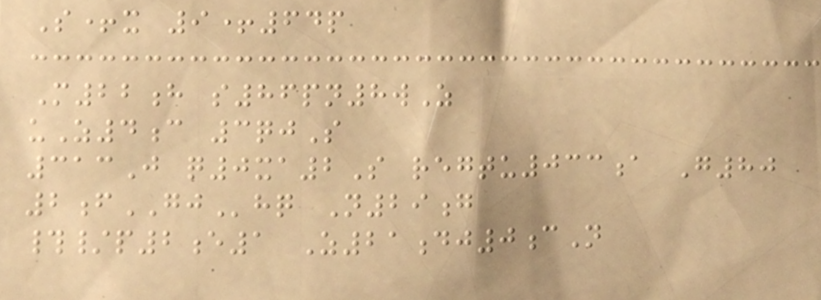S+x 9+64p
M22h s86pn8wZ
uZ4c 3qjS
313J q0xa2S regtu033a G80
2fGJhq N29g
#/p2e1 Z21dj0cN
